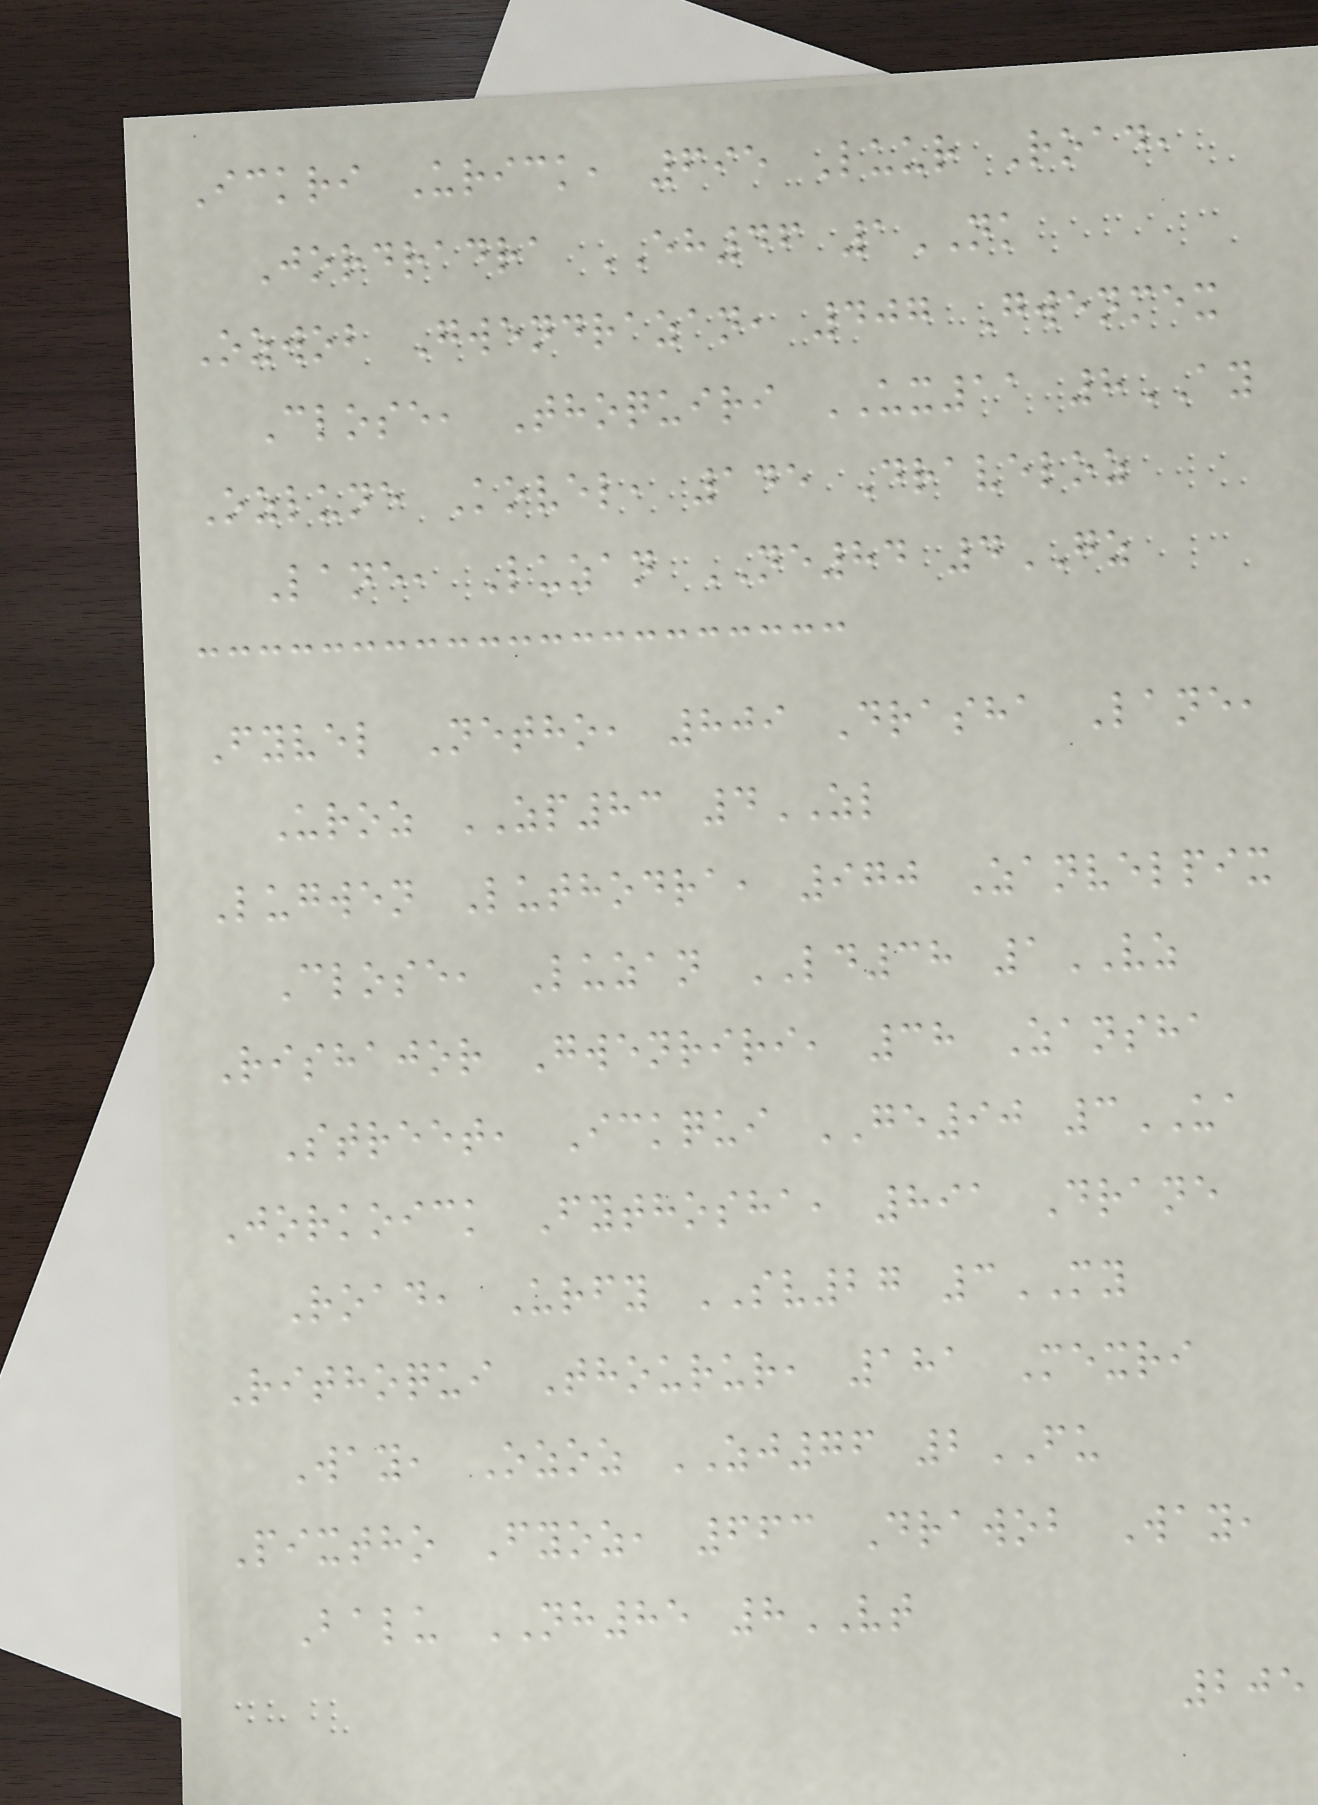Ickri Urick, 695 Luur Road,
Jordradra EH46 1NK
Ozwob Gwendrazan, 407 Gwenmex
Close, Thoquiri UX11 8AY
Ozlune Kovel, 145 Draveloz
Lane, Luzan NE84 4GZ
Fyvel Netho, 809 Drasha Lane,
Uroz ZP83 4ZL
Lugwen Luthodra, 970 Zanvelpix
Close, Luzan LD38 1VZ
Rishajor Gwenriri, 38 Zansha
Street, Ickqui GE90 3UA
Jorkoick Fythosha, 891 Drane
Road, Urfy SV27 3MY
Rithoqui Thourur, 181 Mexri
Way, Ozoz ZJ76 2FU
Pixtho Fyoz, 663 Drawob Way,
Balu NH85 8VT
205
